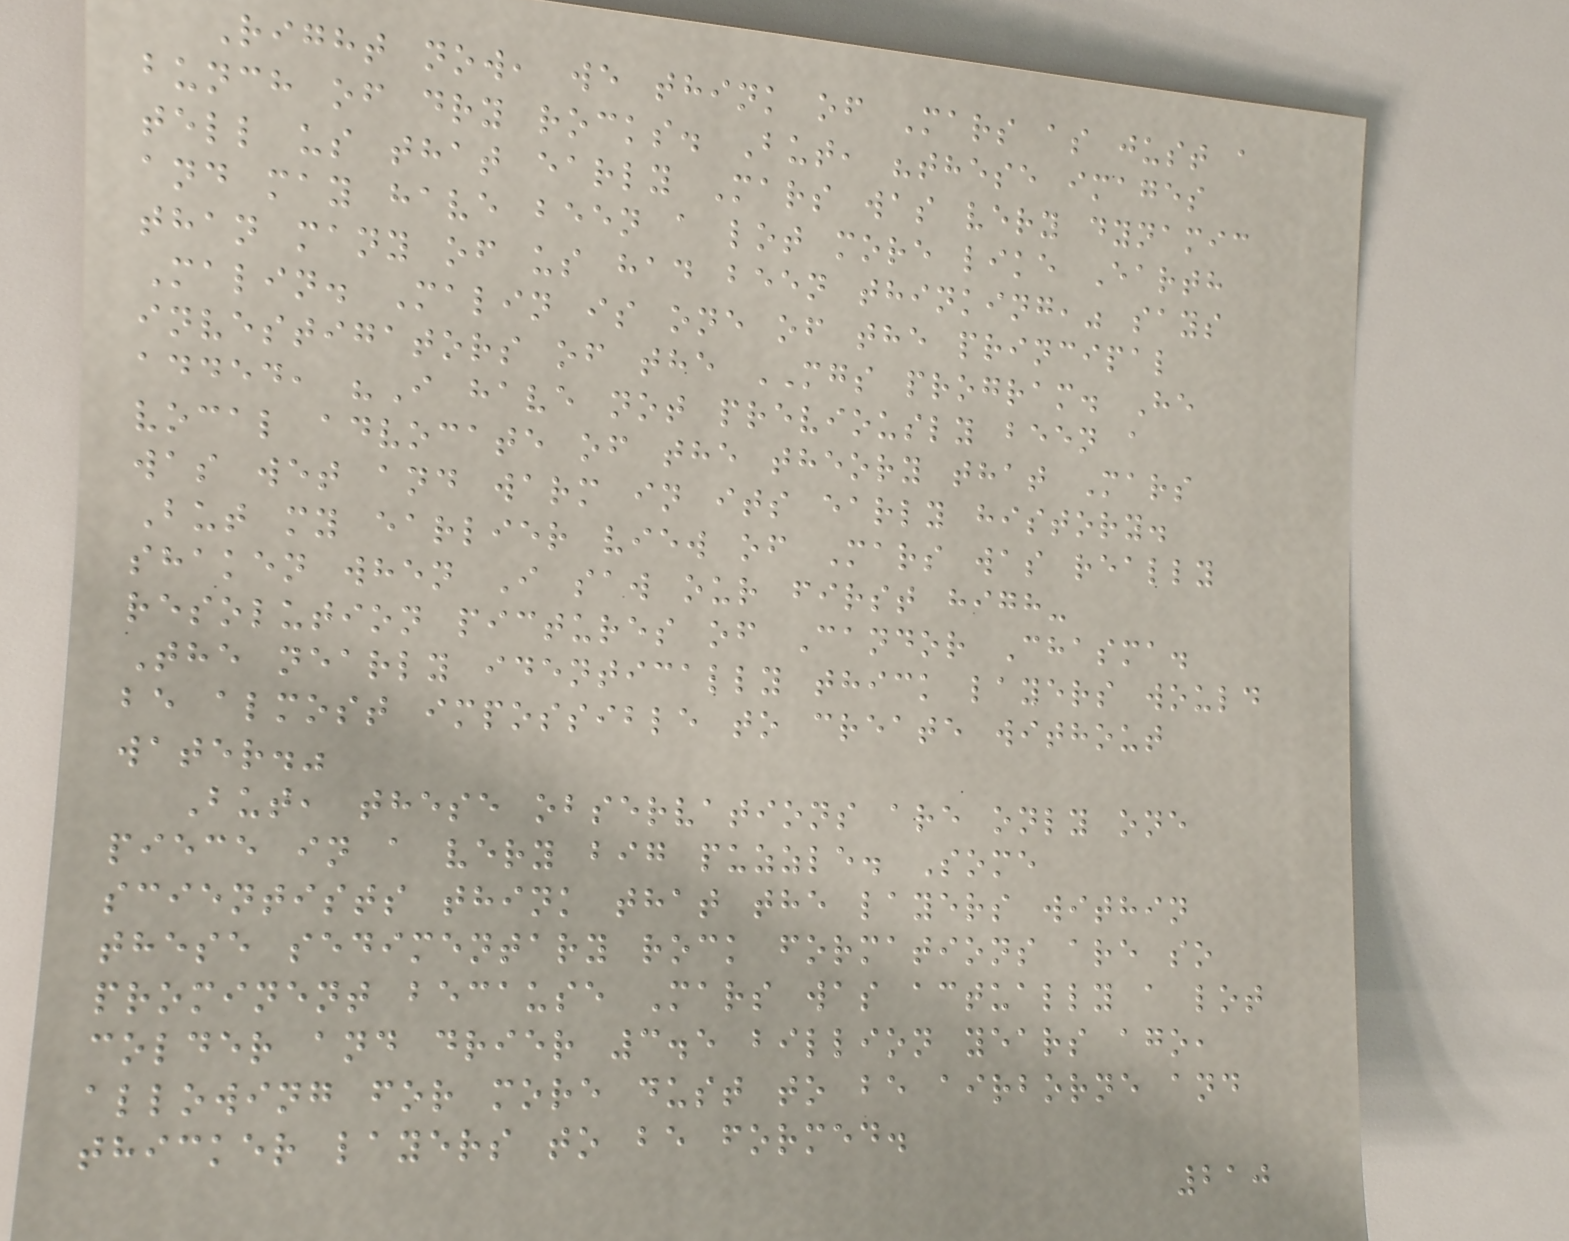Right now, we think of Mars as just a
bunch of dry rocks. But, "these images
tell us that early Mars was very dynamic
and may have been a lot more like Earth
than many of us had been thinking," says
Malin. Malin is one of the principal
investigators of the MGS program. He
added, "I have not previously been a
vocal advocate of the theory that Mars
was wet and warm in its early history.
But my earlier view of Mars was really
shaken when I saw our first high-
resolution pictures of Candor Chasma.
The nearly identically thick layers would
be almost impossible to create without
water."
But, these observations are only one
piece in a very big puzzle. Some
scientists think that the layers within
these sedimentary rock formations are so
prominent because Mars was actually a lot
colder and drier 3.5 billion years ago,
allowing for more dust to be airborne and
thicker layers to be formed.
210
